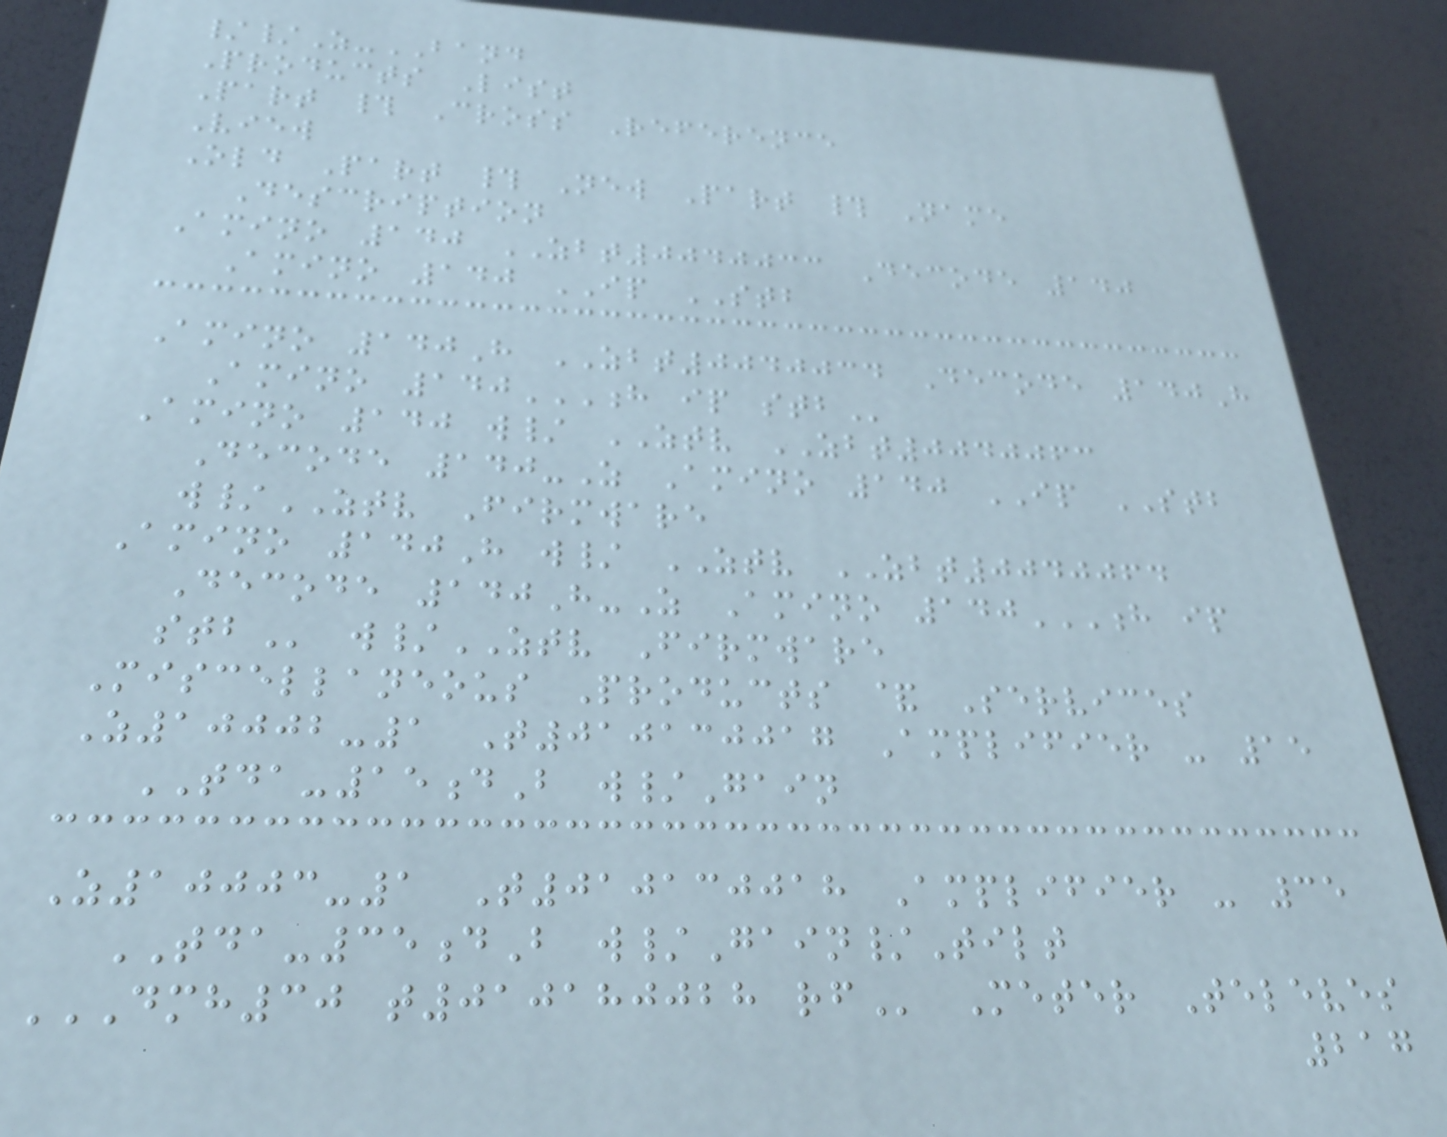//Z-BAND
Products List
Part # Cross Reference
View
Old Part # New Part # Name
Description
Amino 140 ZBT0040033 Decode 140
Amino 140 IP STB
Amino 140H ZBT0040034 Decode 140H
Amino 140H IP STB
Amino 140 w/ ZTV ZBT0040063
Decode 140-Z Amino 140 IP STB
w/ZTV Firmware
Amino 140H w/ ZTV ZBT0040064
Decode 140H-Z Amino 140H IP
STB w/ZTV Firmware
Miscellaneous Products & Services
Z10002-1 T010130017 Amplifier - 15
TDA-15dB w/Gain
Z10003-1 T010130018 Amplifier - 35
TDA-35dB w/Gain/Tilt
DMH30 T010180028 RF Meter Televes
217
